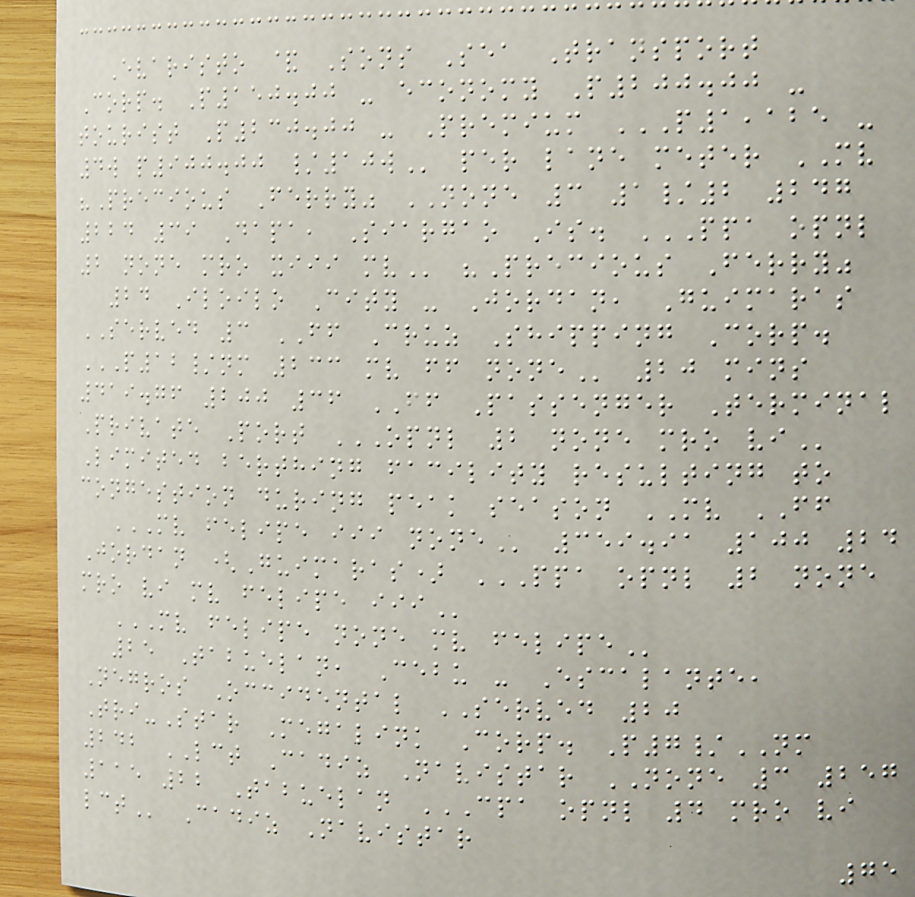Evaristo & Sons Sea Transport
Corp. P150.00 - economy P200.00 -
tourist P230.00 - Premium P1,125 -
4W P900.00 /10W per lane meter MV
"Precious Ferry" NONE 3 1/2 247
224 39 Dapa, Siargao Is. PPA OPNL
2 NONE MRO XIII MV "Precious Ferry"
24 Iloilo City - Jordan, Guimaras
SERVED 3 FF Cruz Shipping Corp.
P12/NM 233 MV FF NONE 20 mins
419.76 200 36 FF Passenger Terminal
Private Port OPNL 2 NONE MRO VI
Limited berthing facility resulting to
congestion during peak season MV FF
MV FELIPE III NONE 359.91 100 24
Jordan (Guimaras) PPA OPNL 2 NONE
MRO VI MV FELIPE III
MV FELIPE NONE MV FELIPE
25 Tabuelan, Cebu - Escalante,
Negros Occidental SERVED 20
Tri-Star Megalink Corp. P7/NM
242 LCT Cadiz Navistar NONE 3 257
115 22 Tabuelan CPA OPNL 4 MRO VI
LCT Cadiz Navistar
75
